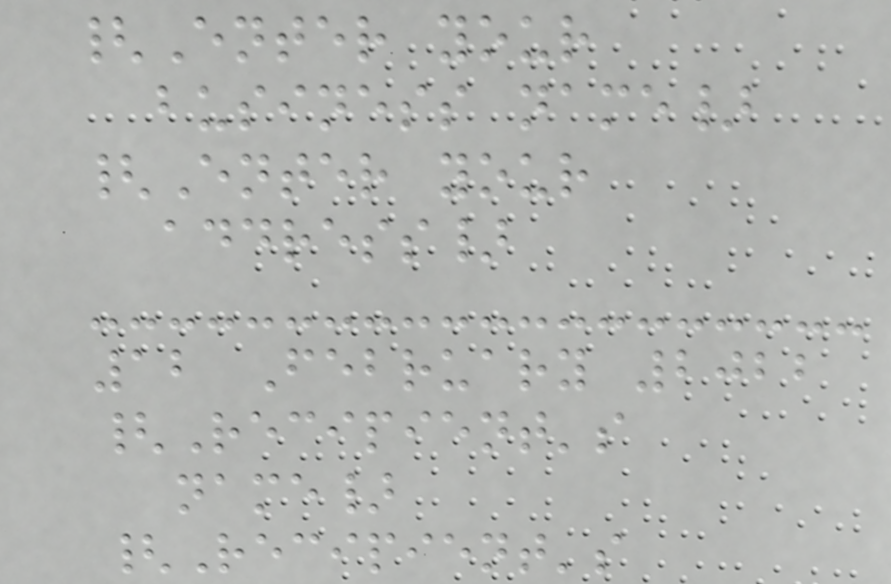{Enter your
business name}
{Enter your
address}
12 February 2022
{Recipient's
name}
{Recipient's
